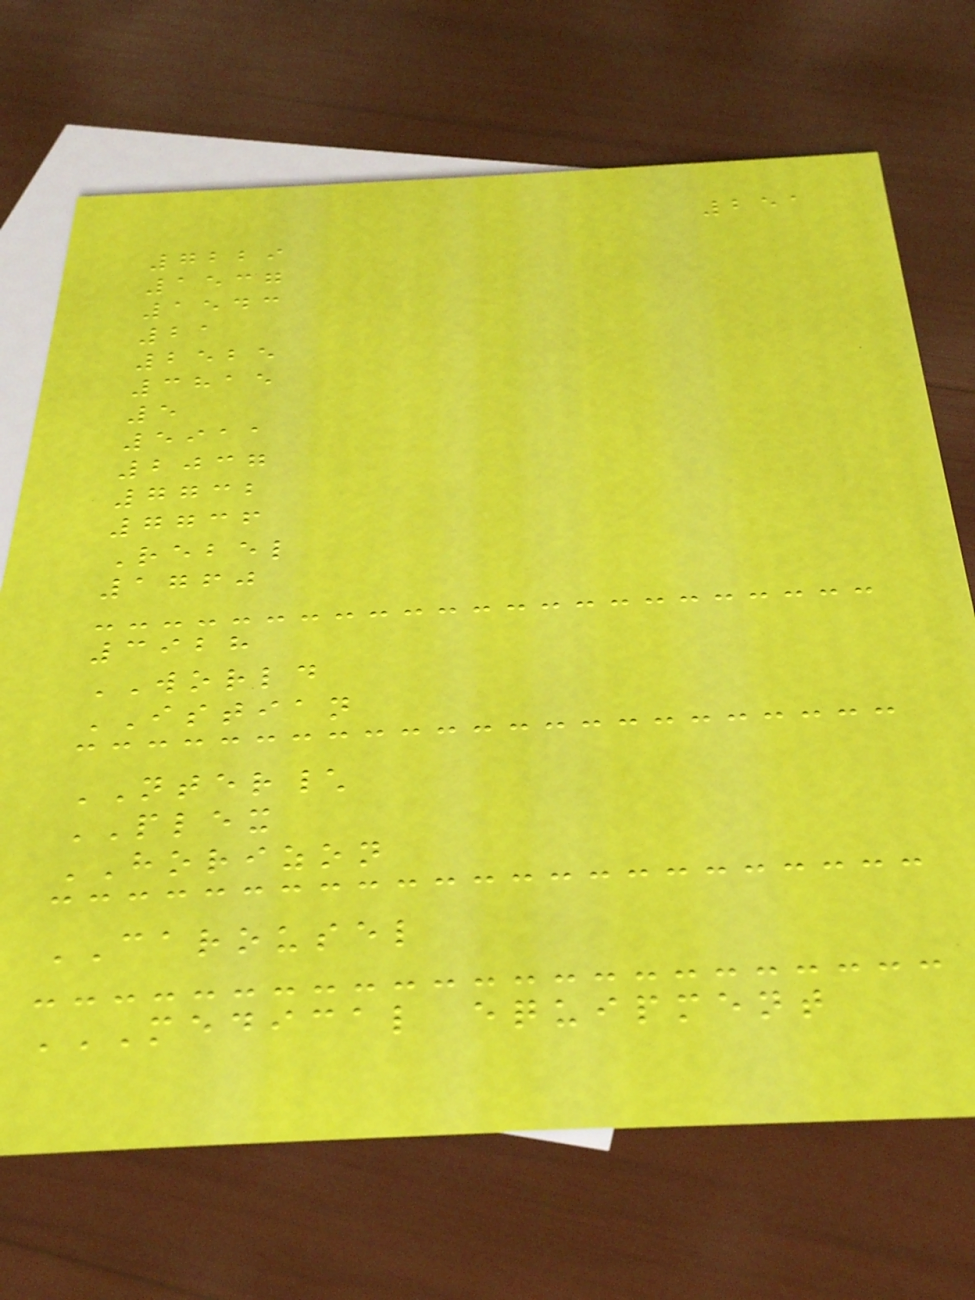251
7229
1537
1543
21
2525
3815
5
5911
2037
7732
7736
Rebel
1760
3928
WORLD
ISTIAN
NTER\
PLEX
HORIZON
CAROUSEL
MEDICAL EQUIPMENT
